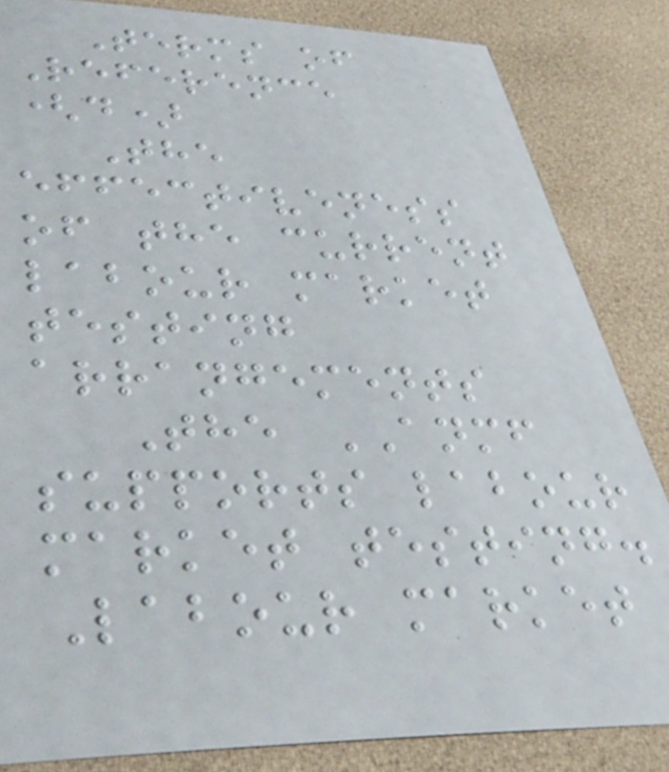Terms of
Reference
(d)
The
effectiveness
of the current
labour market
testing
arrangements
The ANMF
supports labour
market testing.
Labour market
